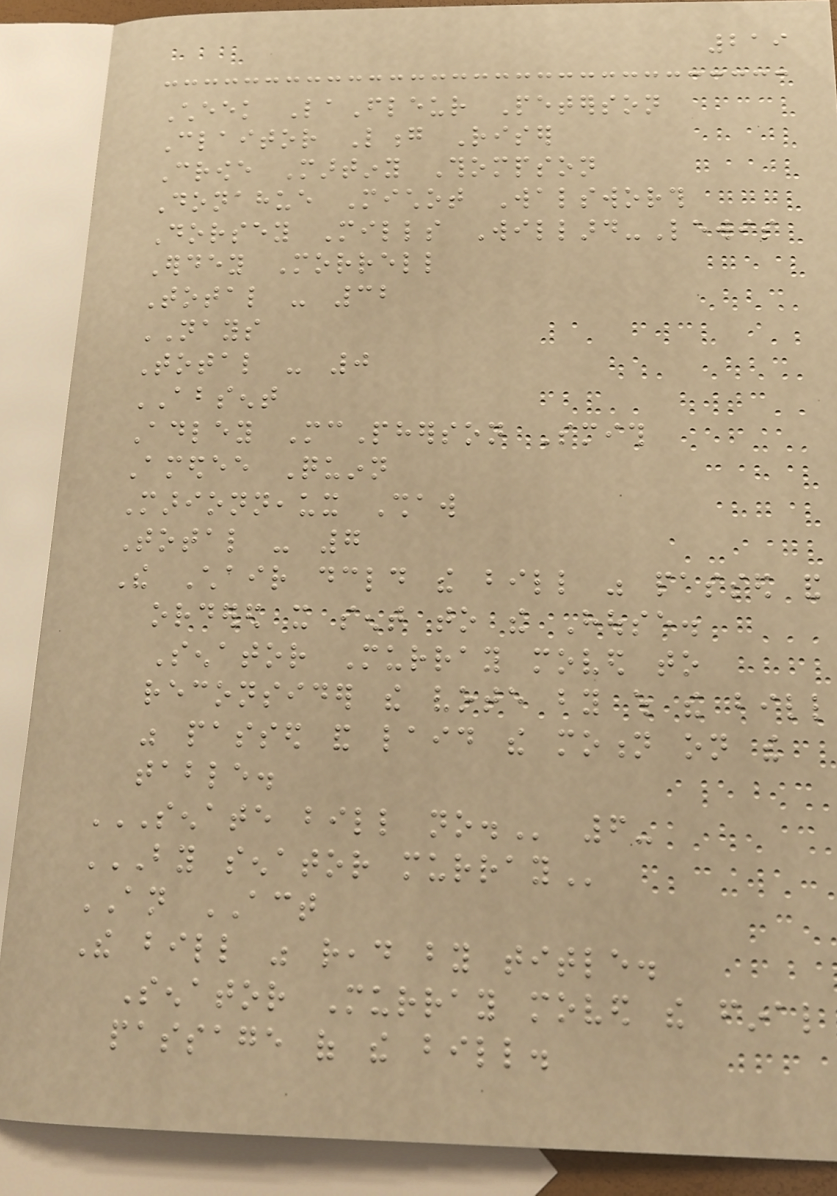219
Cheek LaFleur Peterson
Claitor Long Riser
Crowe Martiny Thompson
Donahue Michot Walsworth
Dorsey Mills Willard-Lewis
Erdey Morrell
Total - 32
NAYS
Total - 0
ABSENT
Adley McPherson Smith
Amedee Quinn
Marionneaux Shaw
Total - 7
The Chair declared the bill was passed and
ordered it sent to the House.
Senator Murray moved to
reconsider the vote by which the bill
was passed and laid the motion on the
table.
SENATE BILL NO. 6-
BY SENATOR MURRAY
AN ACT
The bill was read by title.
Senator Murray moved the final
passage of the bill.
